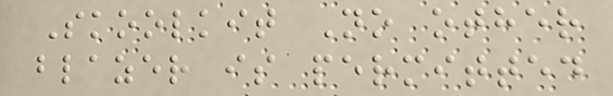Skoolkit No other
blazer is permitted
